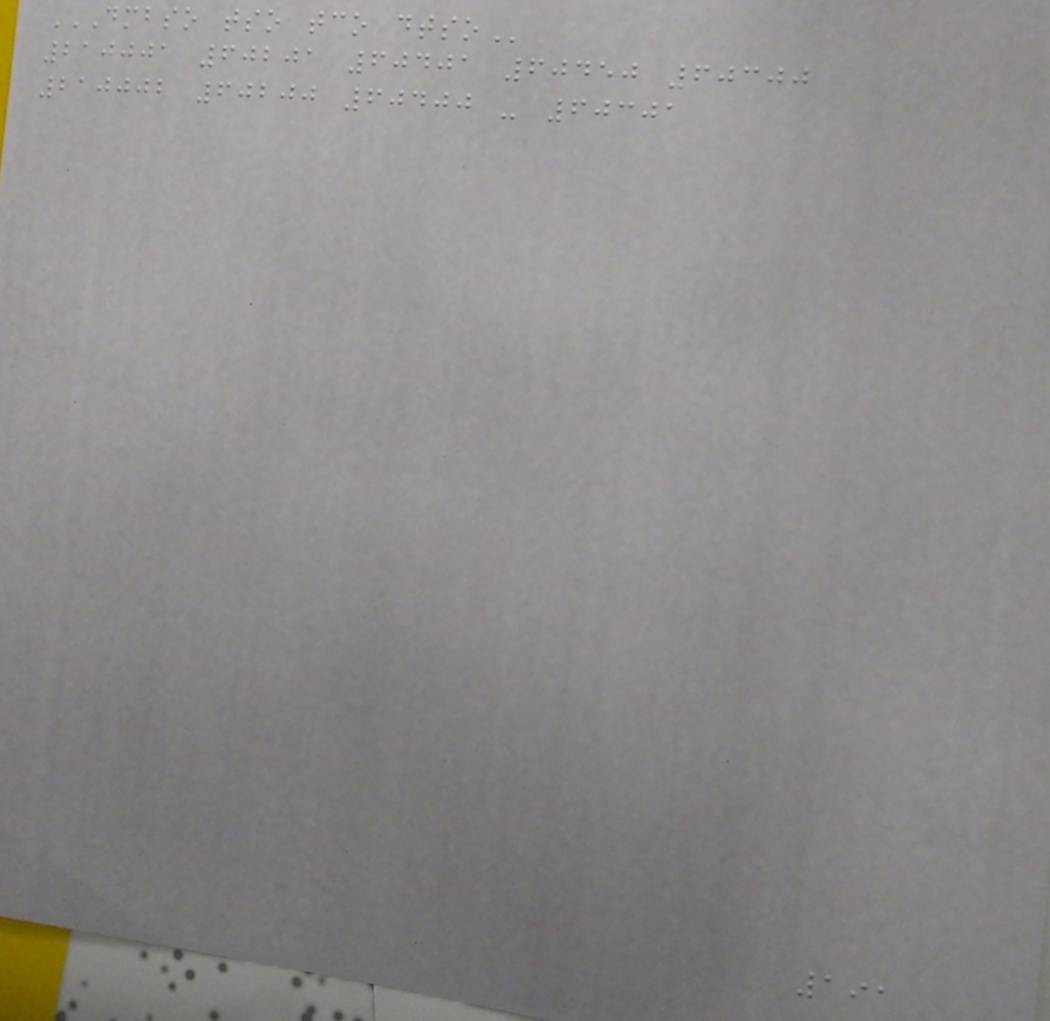DMBSO TSO TCO DTSO
210001 60201 60401 60450 60300
210002 60200 60400 - 60301
191
